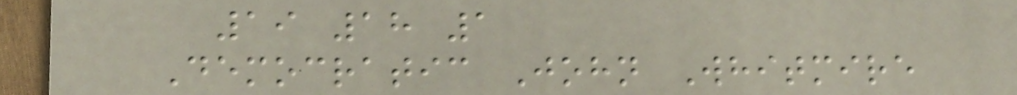19 18 1
Democratic John Whitmire
